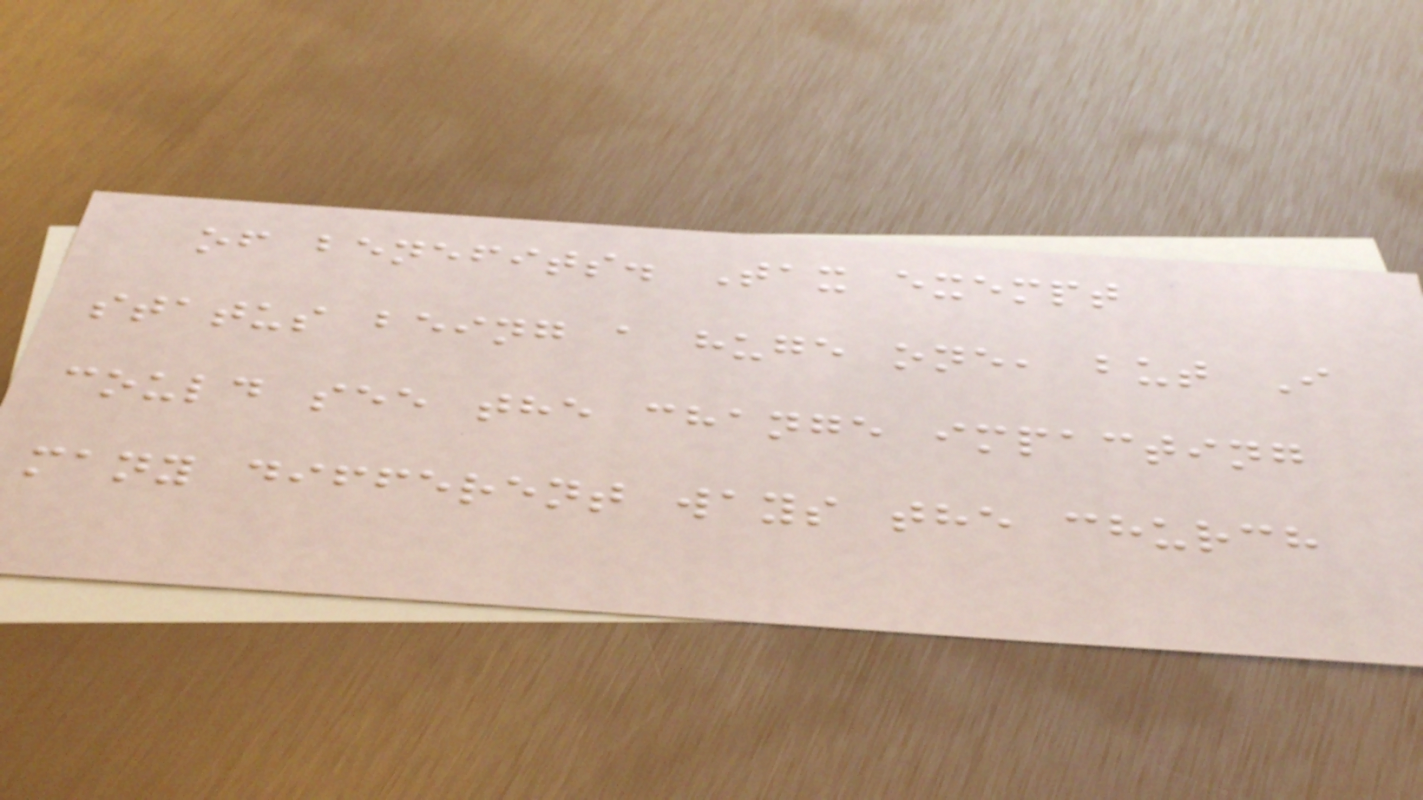of benefits. Tax exempt
status being a huge one, but I
could see the change impacting
many different ways the church
